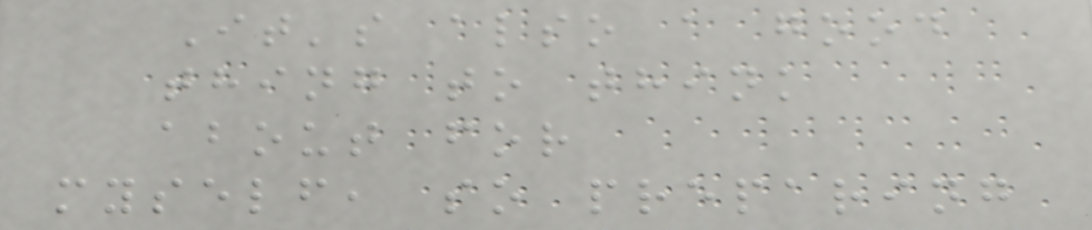It's also a good
thing to think
about for
myself, so preparing
